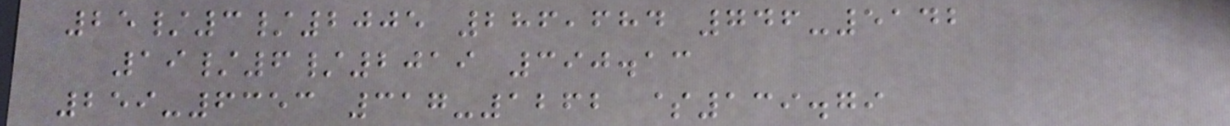25/3/2005 286,684 746-5142
19/6/2019 390.13
259-6353 317-1262 $139.79
